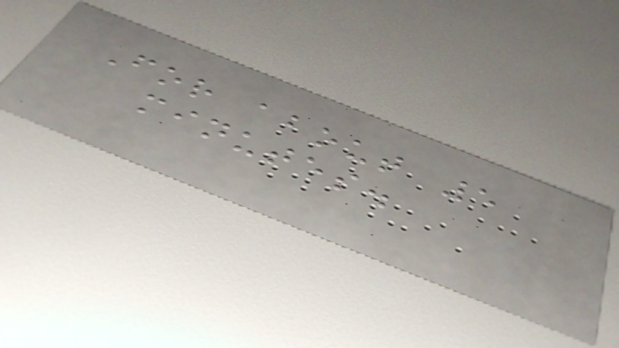For about 5
minutes.
